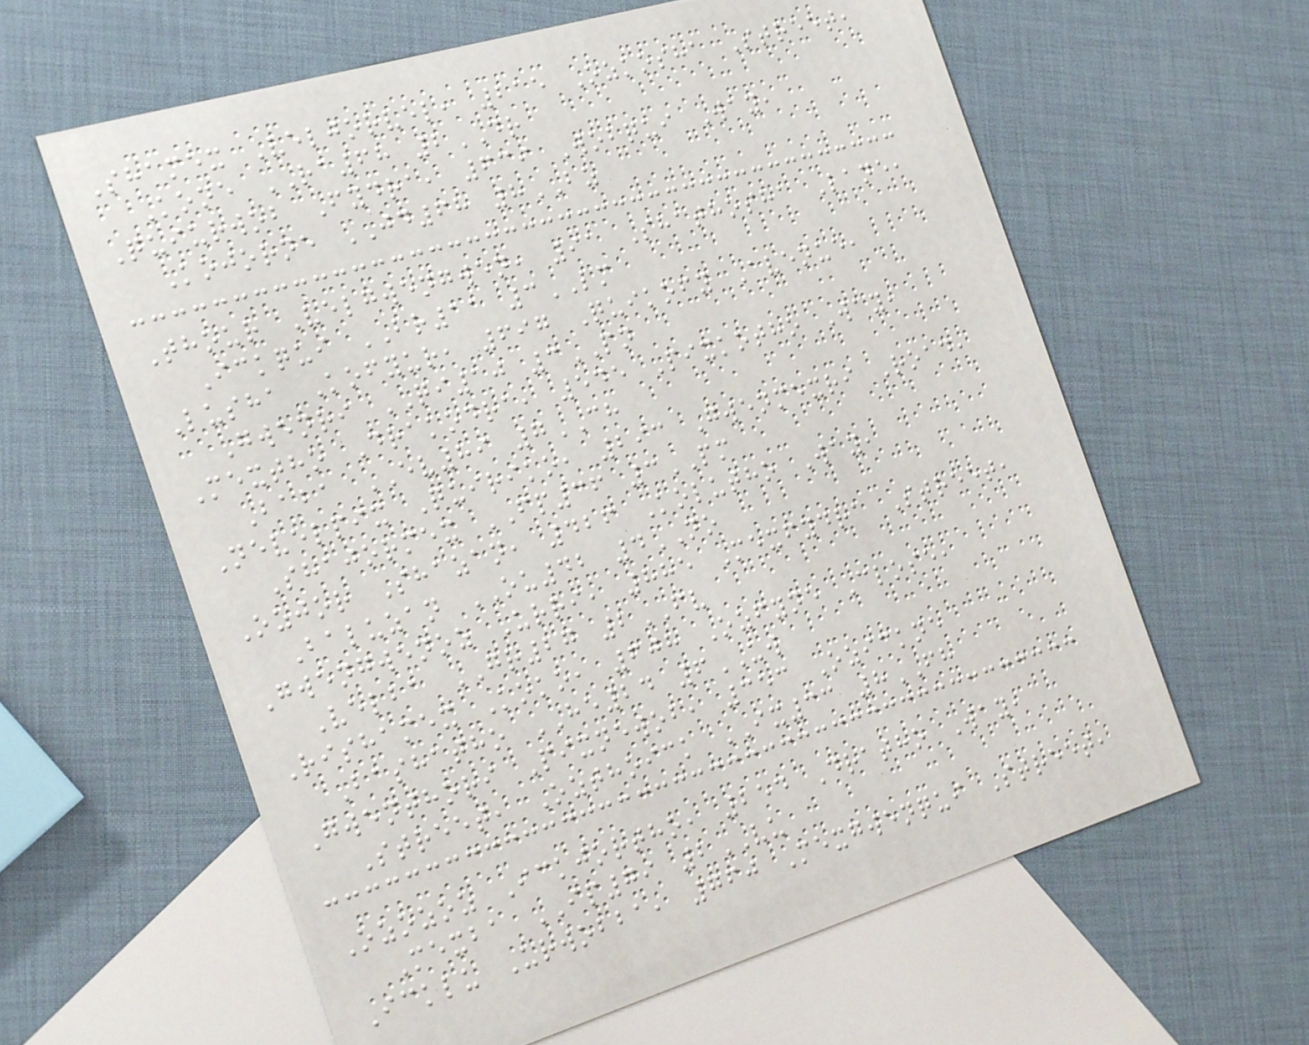Shamex Veljorvel, 215 Ozkosha Street,
Kone RA68 2DR
Quiurwob Fydra, 639 Wobqui Way,
Kojorne JD68 8BZ
Thour Velgwengwen, 91 Shathosha Lane,
Ickqui BR11 3LM
Lusha Kofyur, 697 Quikofy Avenue,
Gwenri QI10 3PN
Mextho Drakodra, 545 Pixkotho Way,
Baba EV89 7CH
Nevelpix Quiriko, 293 Gwenmexri Road,
Shajormex FP36 3PM
Ozjor Shazan, 426 Kolutho Way,
Baluzan OU42 4NO
Gwengwenoz Urri, 885 Mexfydra Street,
Velba GR27 2FV
Rishamex Koko, 608 Ozfyne Close,
Bashatho HE24 6UW
Gwenthori Pixnewob, 353 Ozickne
Street, Ozthoick IX33 8FH
Ozozoz Ickjortho, 254 Dratho Way,
Mexba IP79 2VU
Icklu Urwobba, 760 Mexgwenqui Street,
